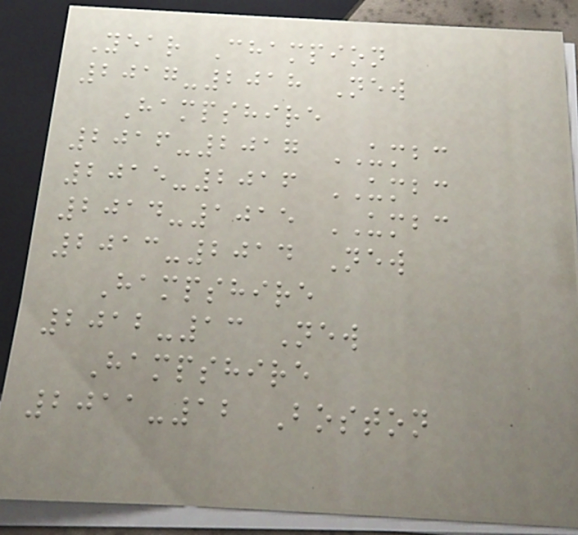Year Champion
2017-2018 New
Hampshire
2016-2017 UMBC
2015-2016 UMBC
2014-1015 UMBC
2013-2014 New
Hampshire
2012-13 New
Hampshire
2011-12 Boston
